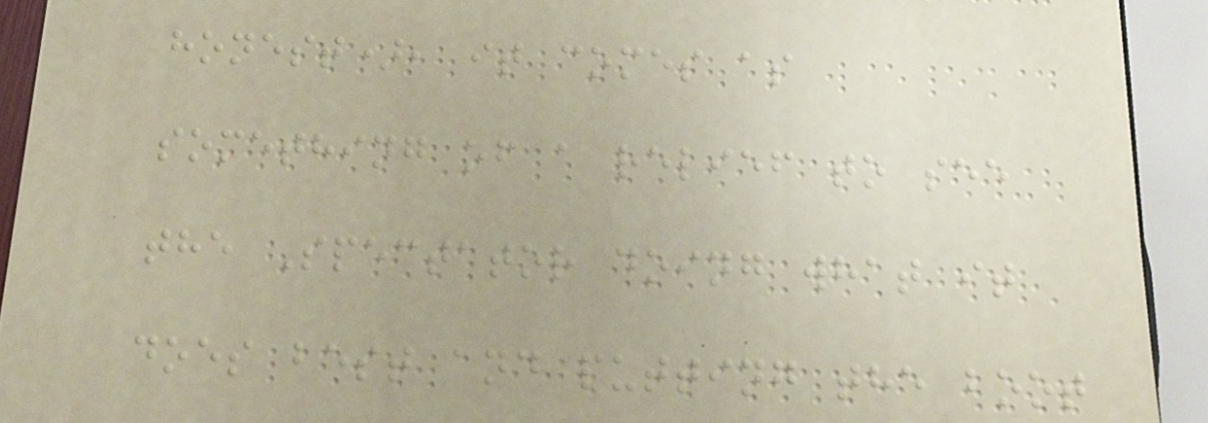honest), it comes as
something of a relief to see
the Spectator doing what it
does best and putting the boot
